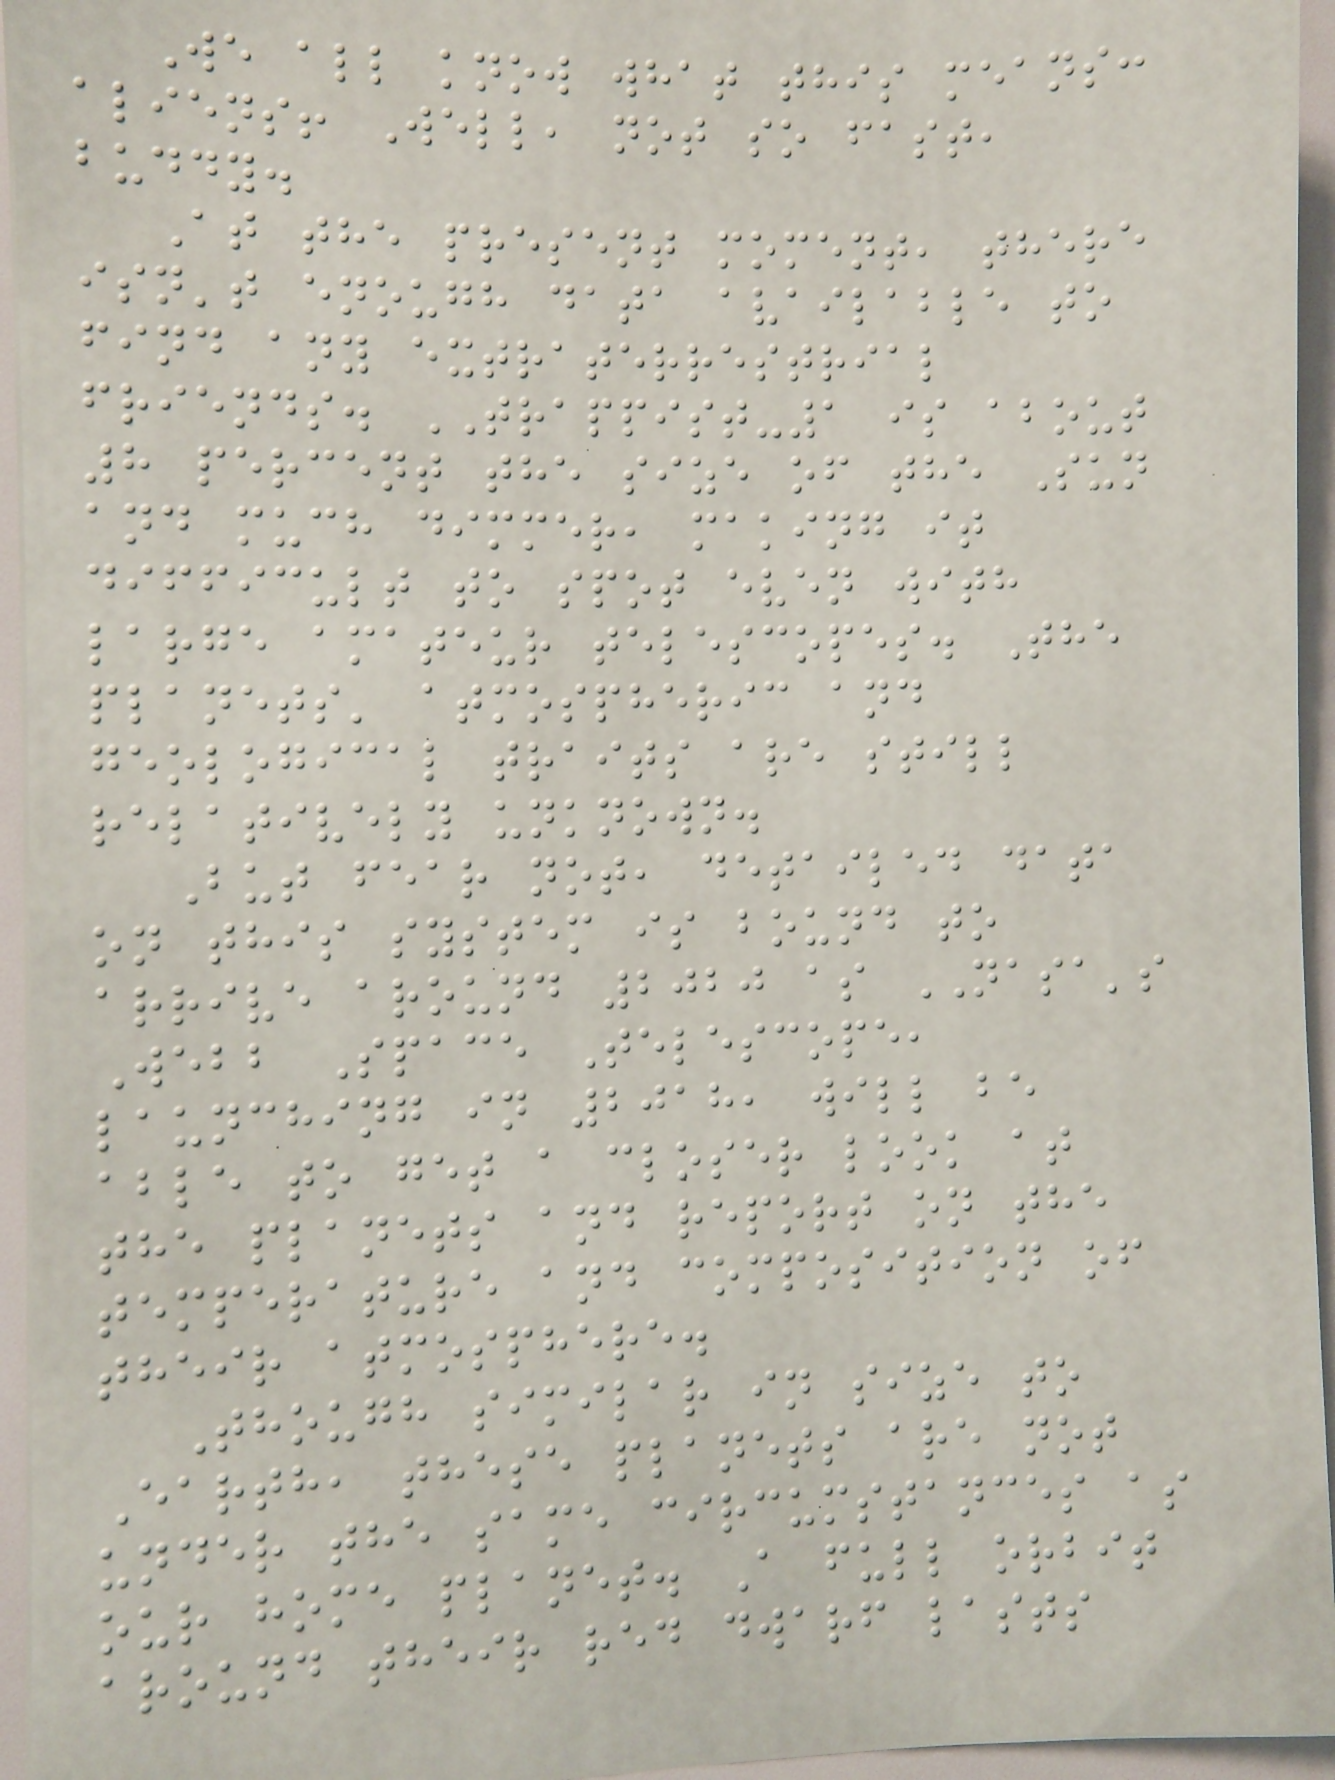We all know what this means:
aliens! Well, not so fast,
buddy.
At the present moment, there
isn't enough data available to
find any extraterrestrial
friends. TRAPPIST-1 is about
8 percent the size of the Sun
and much dimmer, making it
difficult to spot even with
large amateur telescopes. The
planets' atmospheric and
geological traits are still
relatively unknown.
But fear not, detailed data
on this system is bound to
arrive around 2020 as NASA's
Webb Space Telescope,
launching in 2018, will be
able to get a closer look at
the planets and report on the
temperature and composition of
their atmosphere.
Though similar in size to
Earth, these planets are not
under the same circumstances as
our home planet. A full orbit
around their red dwarf lasts
